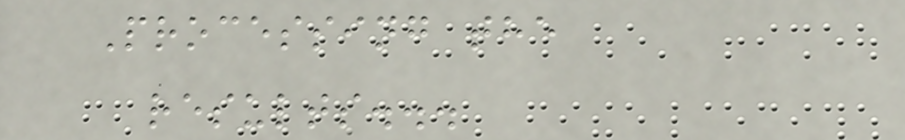Processing the
results...
